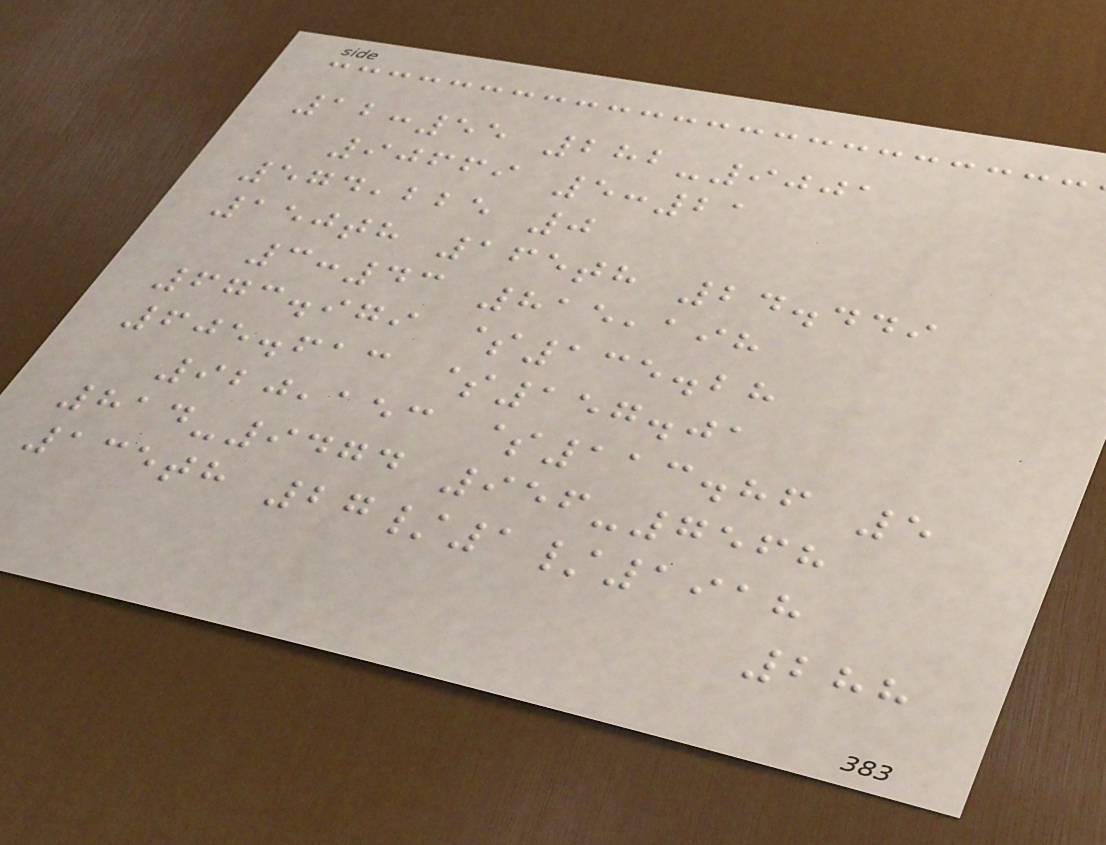12:55 282-9001
90669 5:21
574,225 0
150th 165th 24.449
3:43 815,198
673.979 $135.28
605.613 $157.01
920,153 $113.86 5
814-9474 956-7568
135th 27/1/1918
288
